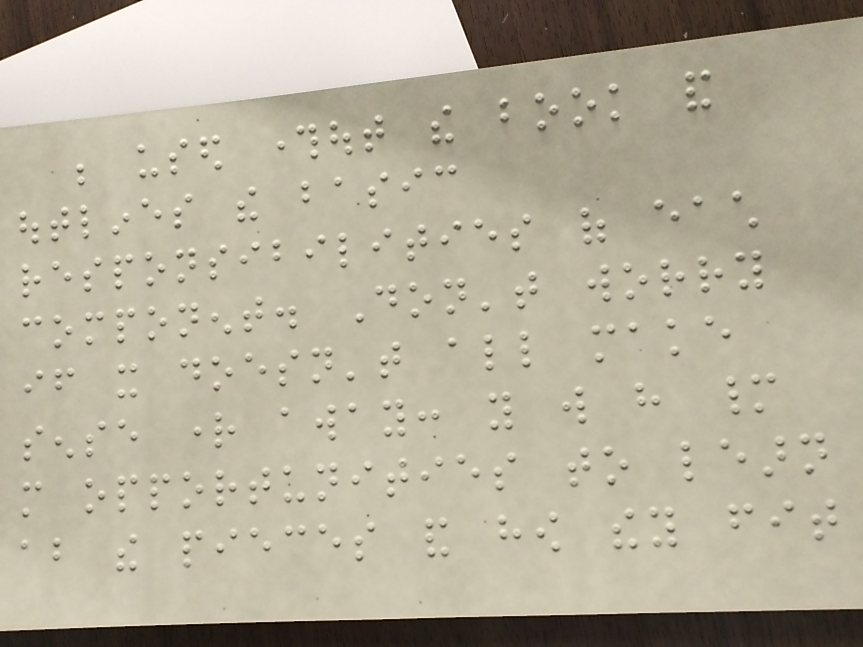be used throughout the book and
outlines the basic
responsibilities of each
component. Don't worry
if it doesn't all make
sense right away: you will have many
more opportunities to learn
about the pieces and how they fit
